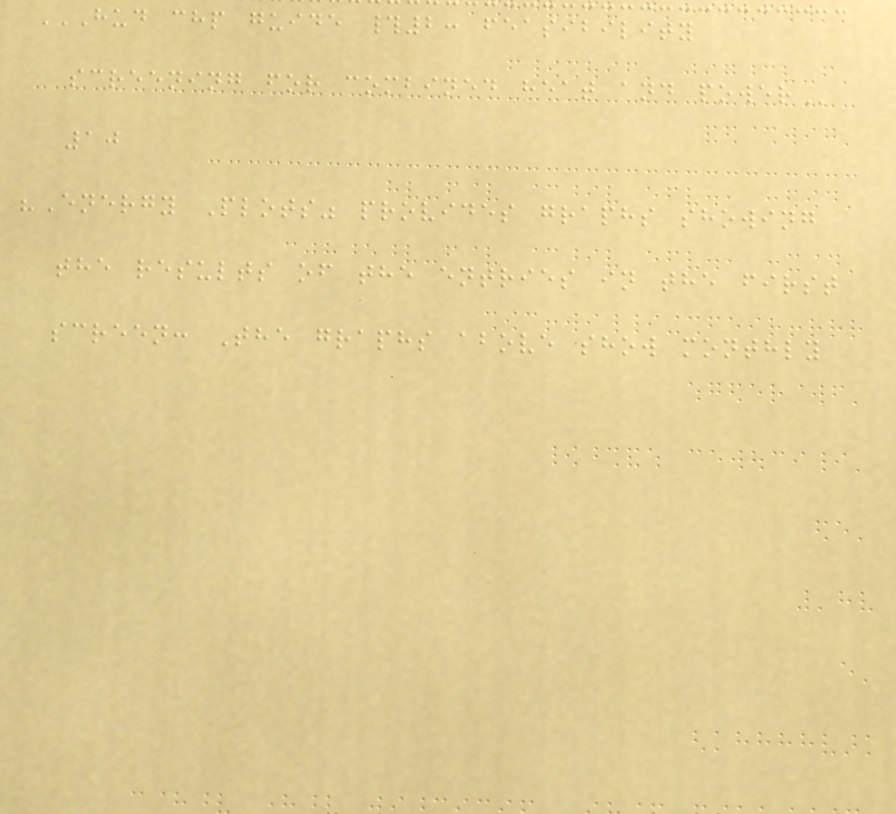HUD CHP GUIDE #2: FEASIBILITY
SCREENING FOR COMBINED HEAT AND POWER
10
"Energy Plots" provides graphs showing
the results of the entries in the first
screen: The graphs above show monthly
